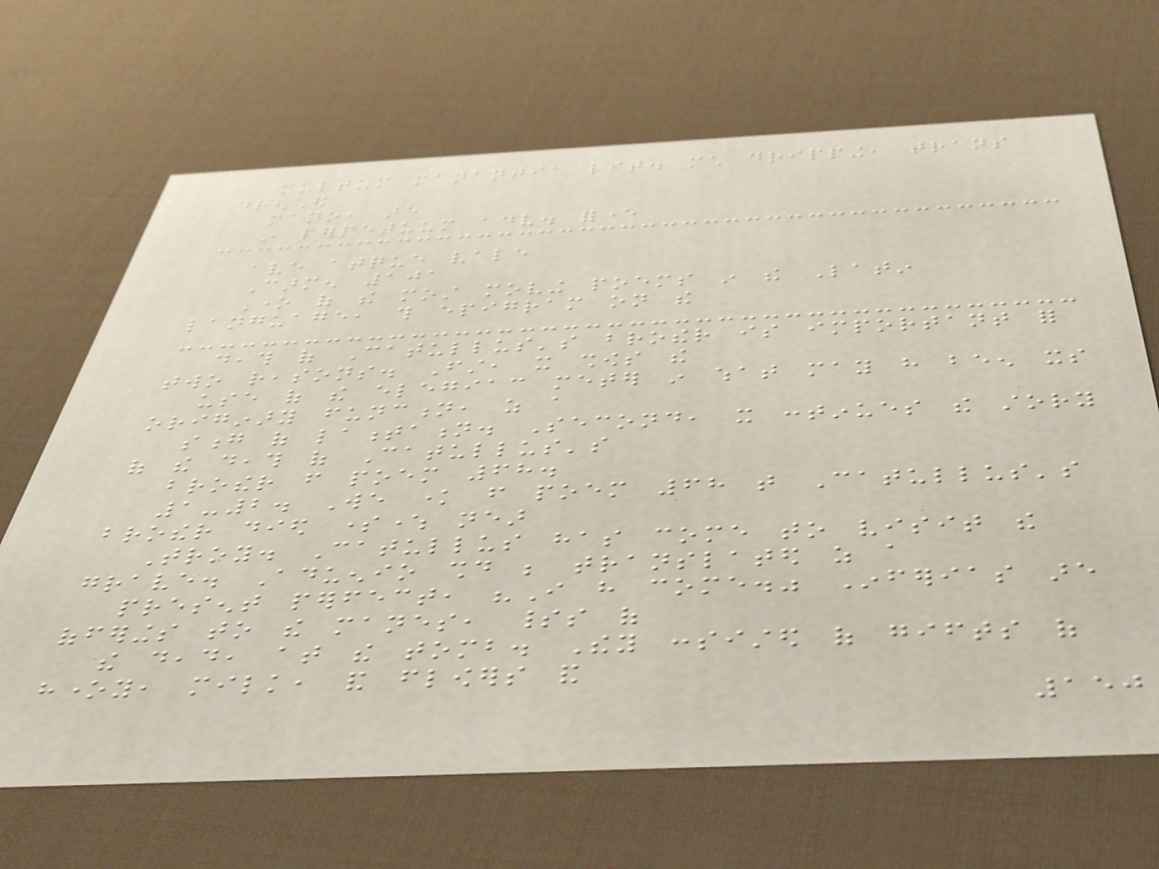multum manantia lit. much dripping, trans
drenched
mano, are
in perpetuum adv. forever
ave atque vale
Carmen 101
One of the most moving poems in the Latin
language, this epigram on the
death of Catullus's brother is important for
two reasons. First, it shows the
use of the elegiac meter in what may have been its
originary function, as a
song of lamentation. Second, it continues the story
of the death of Catullus's
brother from poem 68.
1-2. We know from poem 68 that Catullus's
brother died somewhere near
Troy. Catullus has come to visit the
grave. Aduenio should be translated as a
present perfect, "I have come." Inferias are
offerings to the manes, spirits of
the dead, at the tomb. They consisted of gifts of
honey, milk, and flowers and
150
